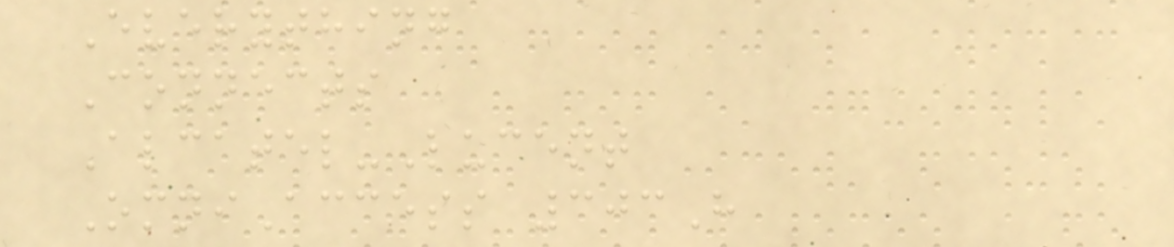Everything
Connects
Alcatel-Lucent
OmniAccess 303H
